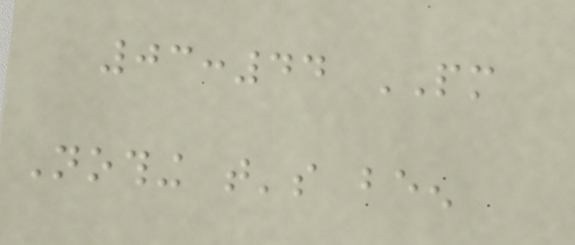03:44 PM
Nothing that's been
